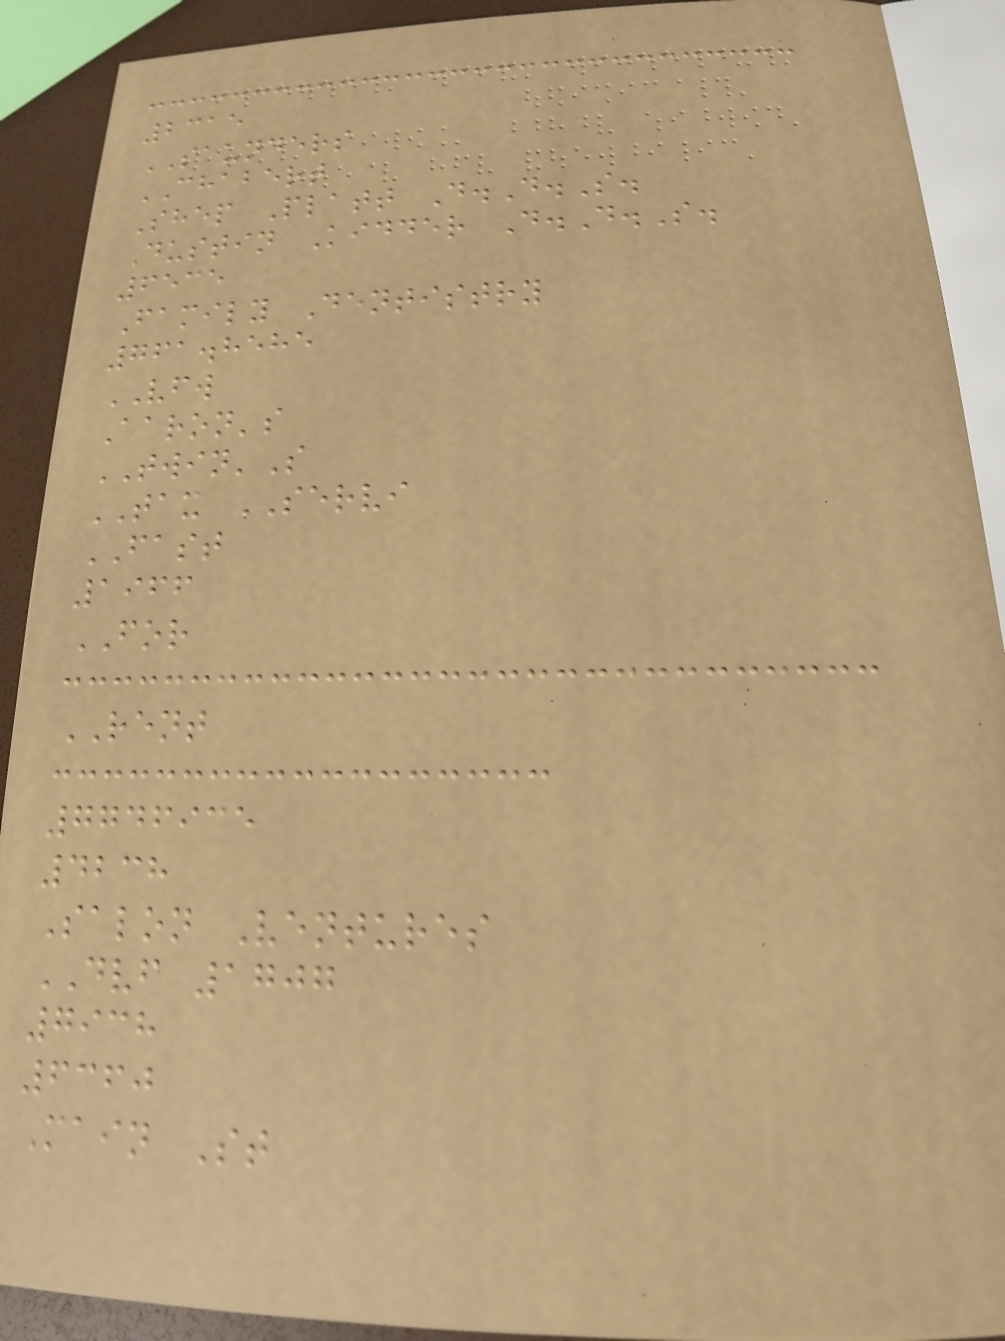2315
SAUNDERS
CHABERT
Shep Platt D.D.S.
Dustin Kidder D.D.S.
6535
Family Dentistry
761.8585
VFW
Aaron's
TWIN'S
TAX SERVI
FAST
1966
FOR
RENT
7746935
4238
Salon Ventures
DVF 1707
7938
6360
Main St
